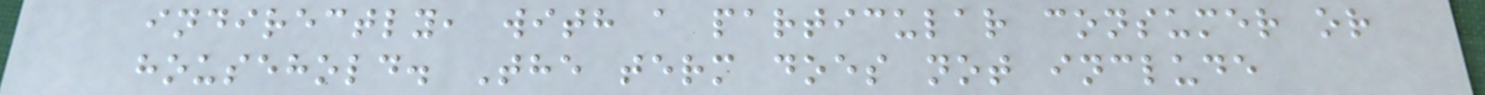indirectly, with a particular consumer or
household. The term does not include
